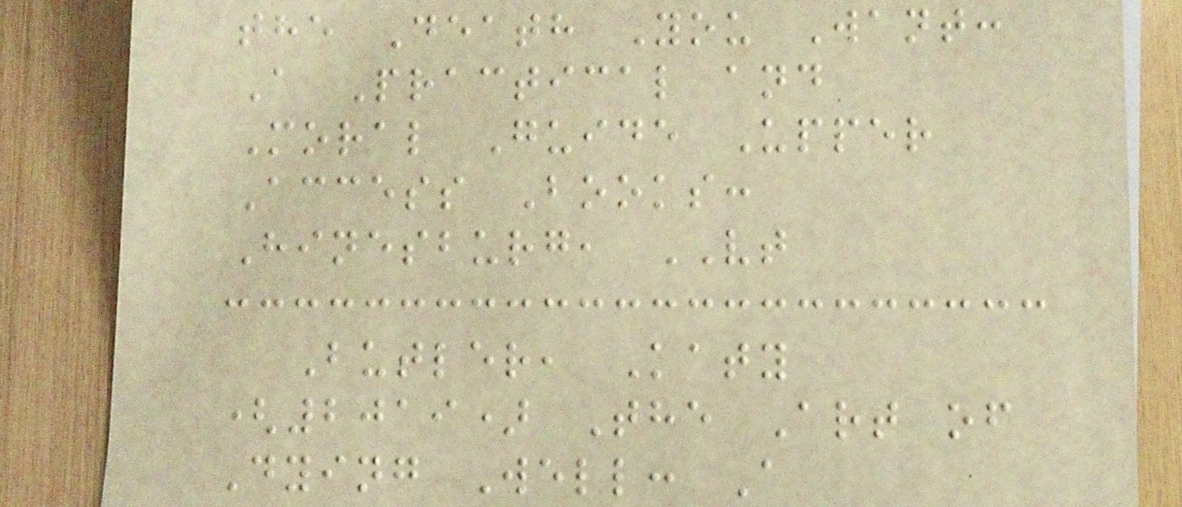the Death You Want:
A Practical and
Moral Guide Upper
Access Books:
Hinesburg, VT
Butler, Katy
(2019) The Art of
Dying Well: A
